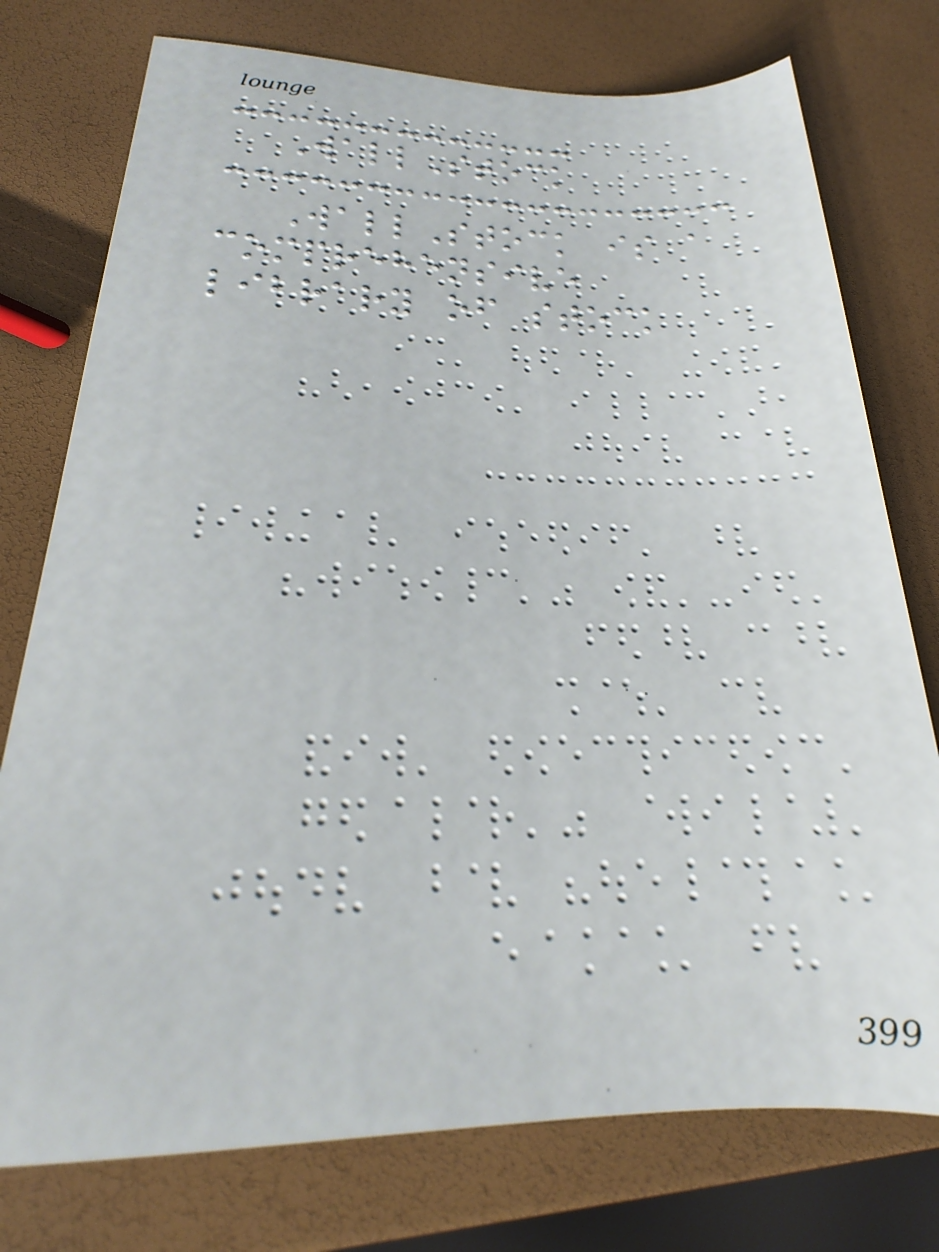WallStock
WallStock is a
comprehensive
library of stock
